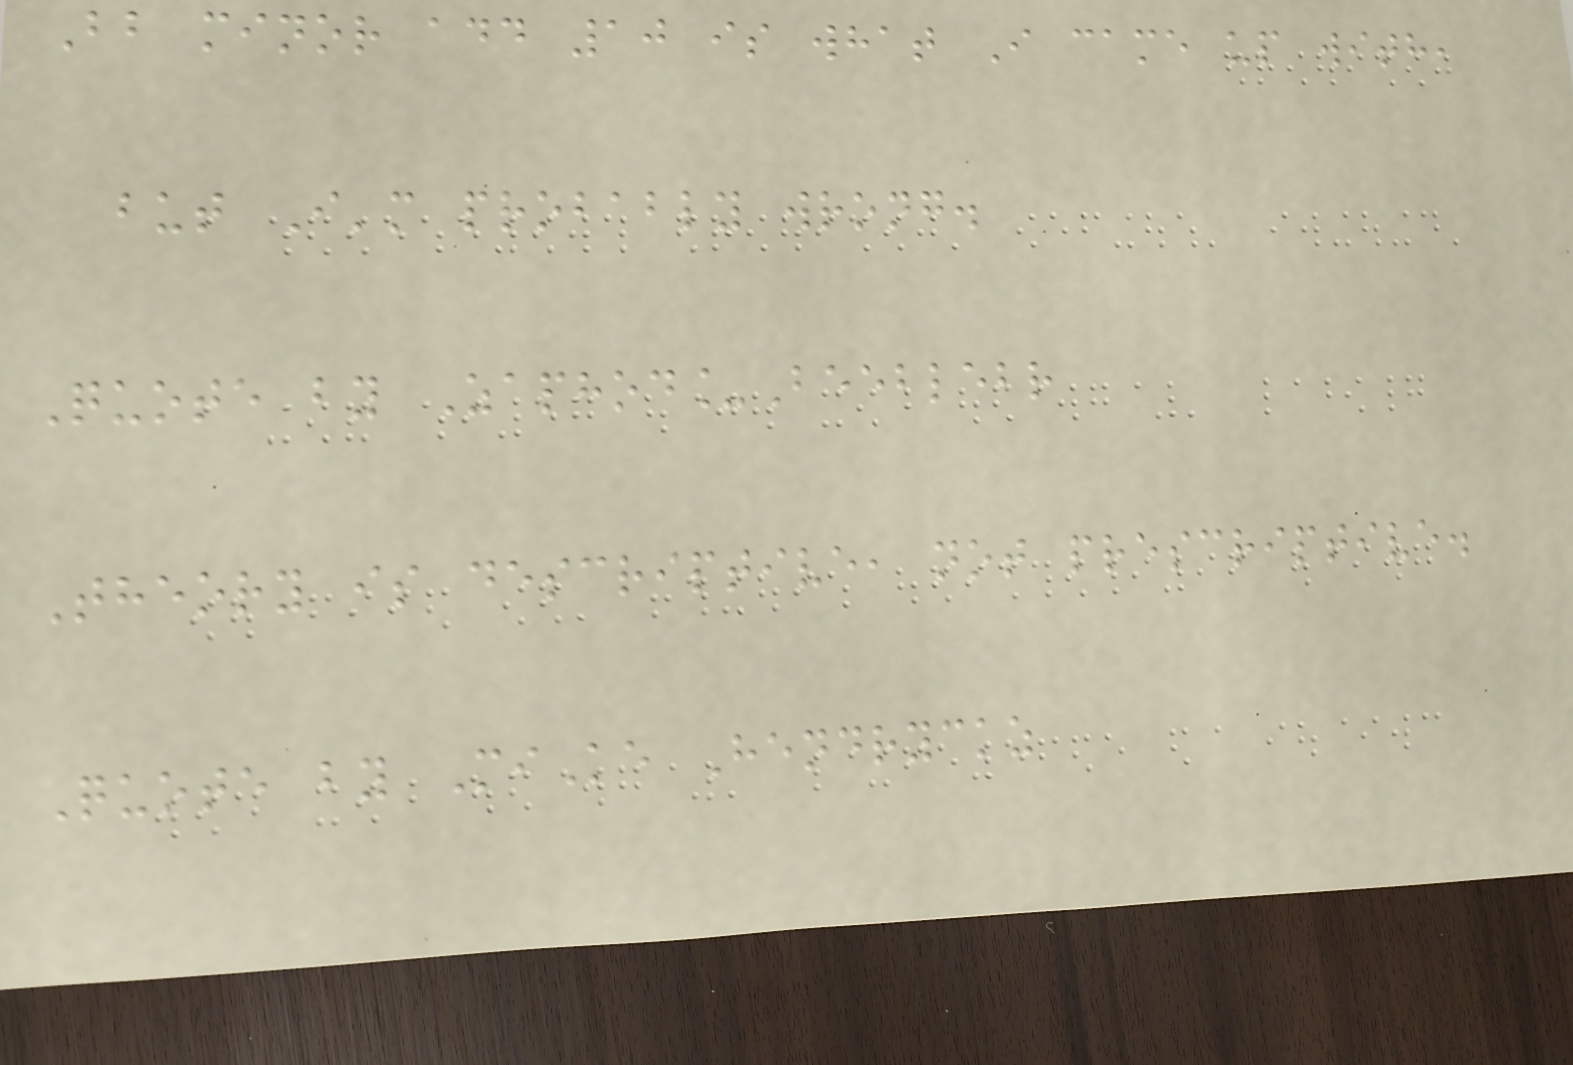Bb minor add 10 is what I came up with,
but I'm probably wrong.
Quote by Zaphod_Beeblebr
Theory is descriptive, not prescriptive.
Quote by MiKe Hendryckz
